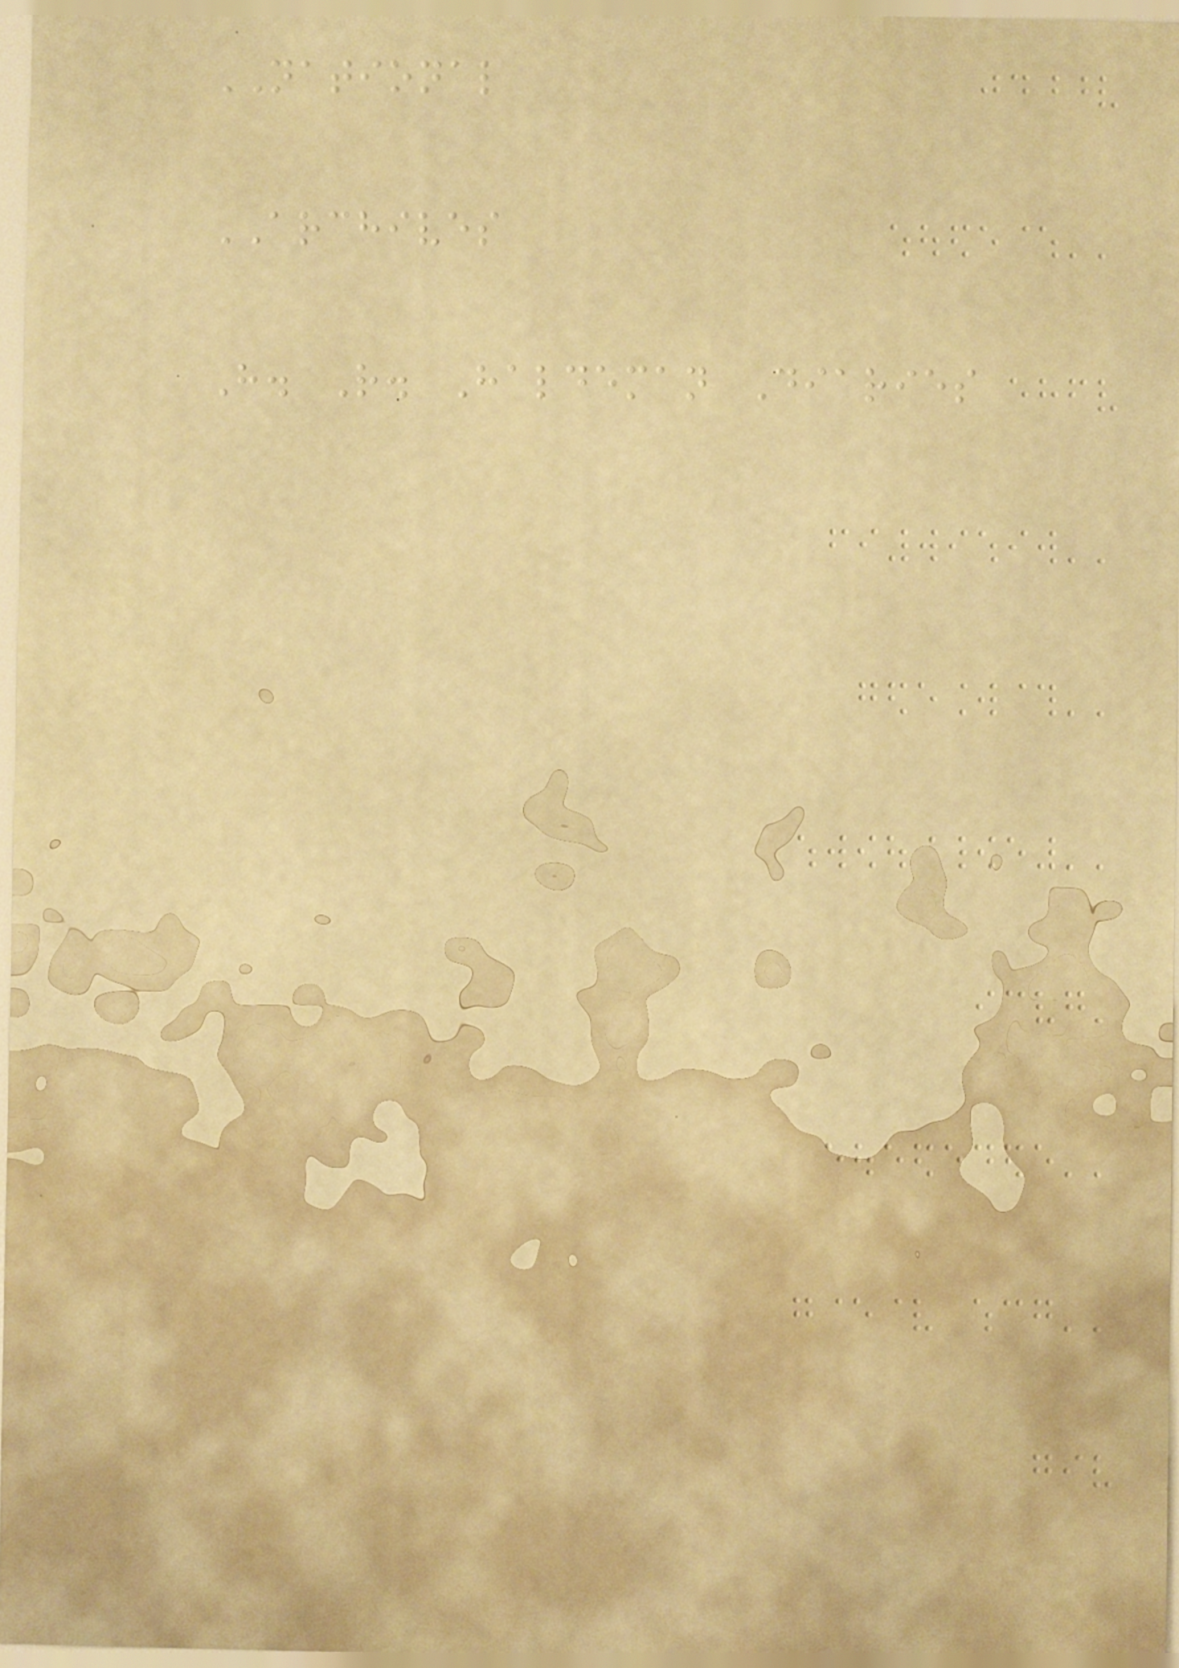NATIONAL
ARCHIVES
H. R. Haldeman Diaries
